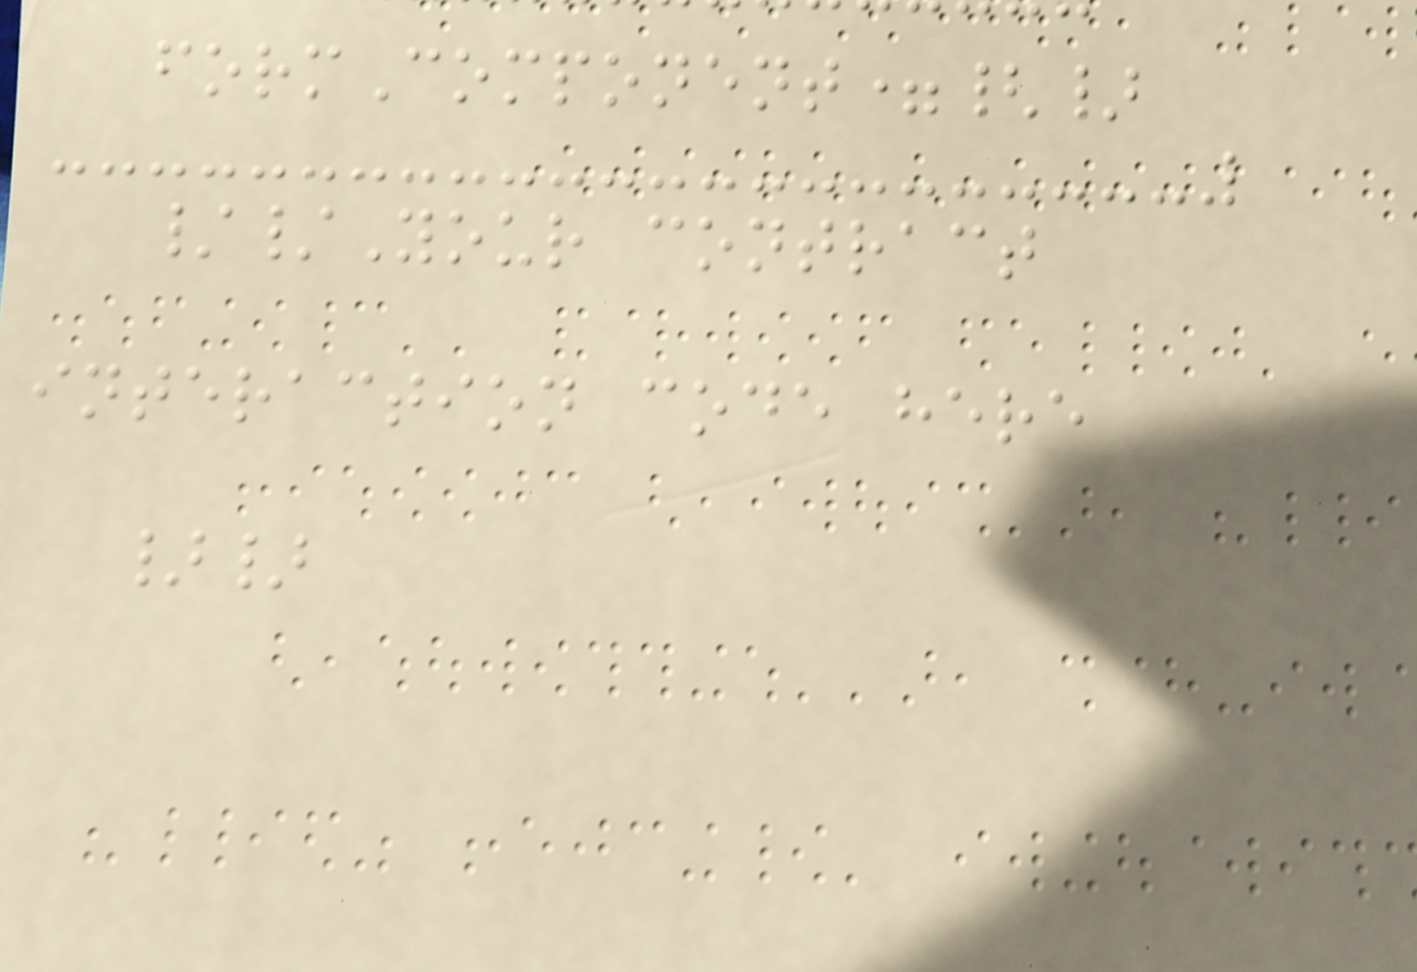formComponent={}
//Your contract
interaction code here
}}
